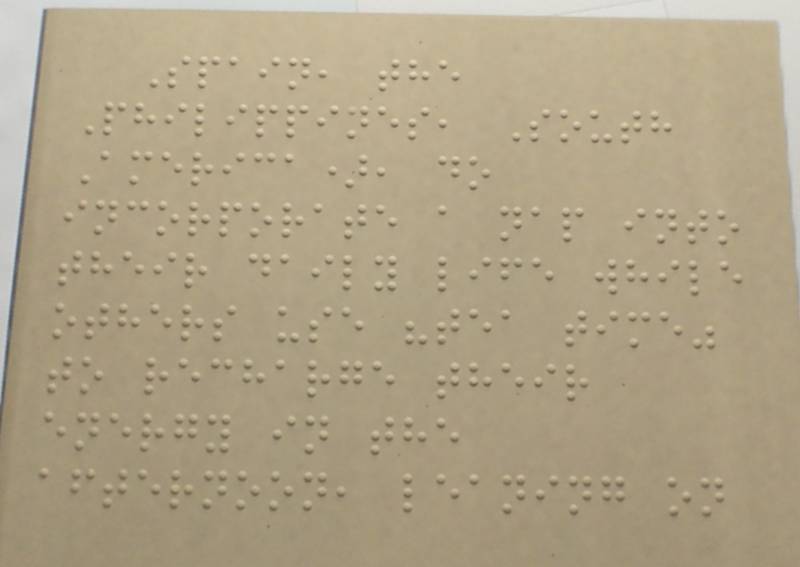Spain, the
Philippines, South
America), do
incorporate a nap into
their daily life while
others use "tea time"
to recharge their
energy in the
afternoon, leaning on
